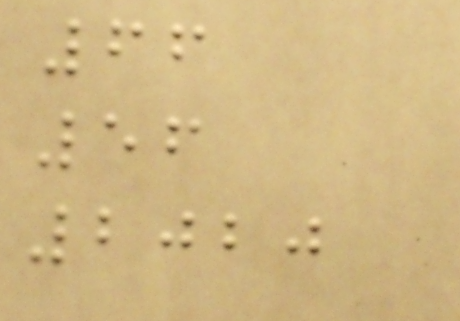66
56
2020
